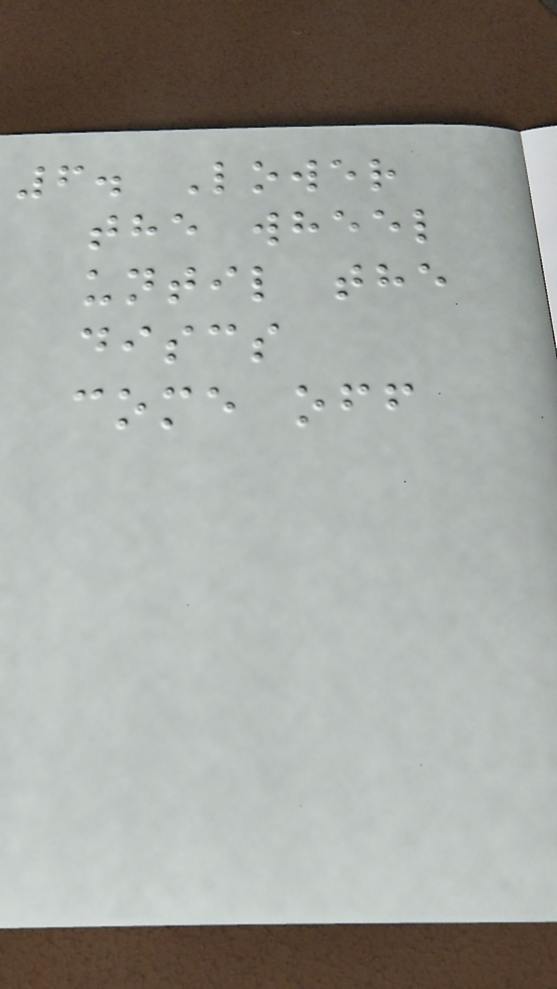6. Lower
the wheel
until the
discs
come off
